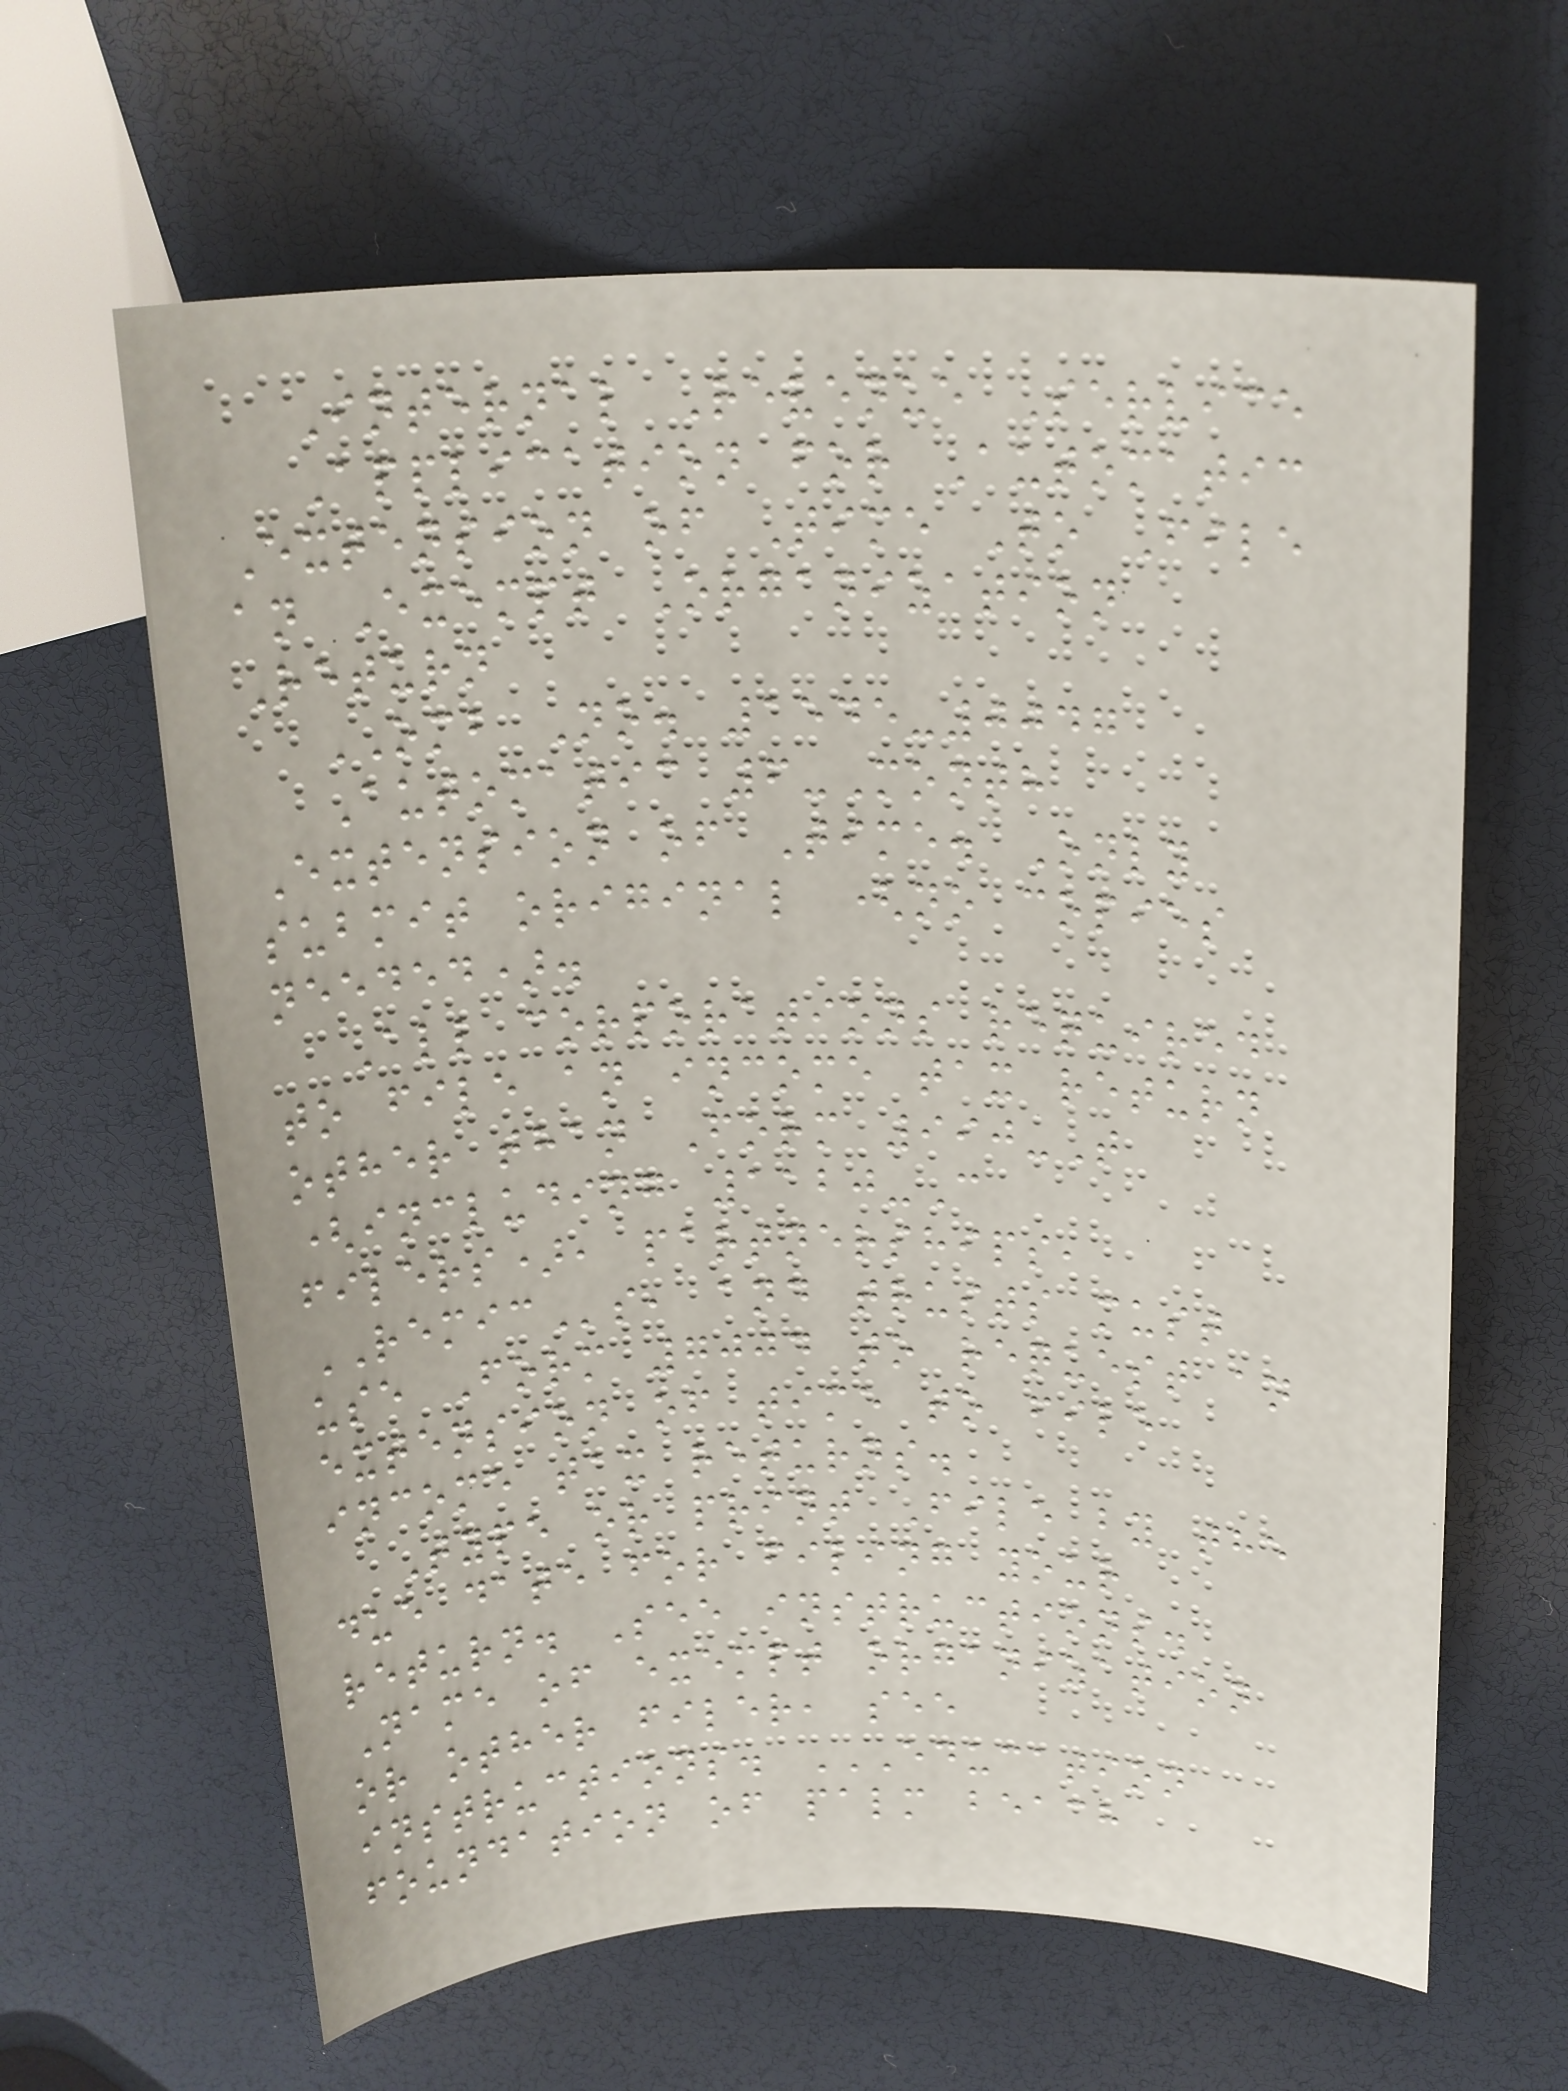Internal Revenue Service
Application for Automatic
Extension of Time To File
an Exempt Organization
Return
OMB No. 1545-0047
Automatic 6-Month
Extension of Time. Only
submit original (no copies
needed).
All corporations required
to file an income tax return
other than Form 990-T
(including 1120-C
filers), partnerships,
REMICs, and trusts must
use Form 7004 to request an
extension of time to file
income tax returns.
Type or print File by the
due date for filing your
return. See instructions.
Name of exempt organization
or other filer, see
instructions. EDUCATION
FOUNDATION OF PALM BEACH
